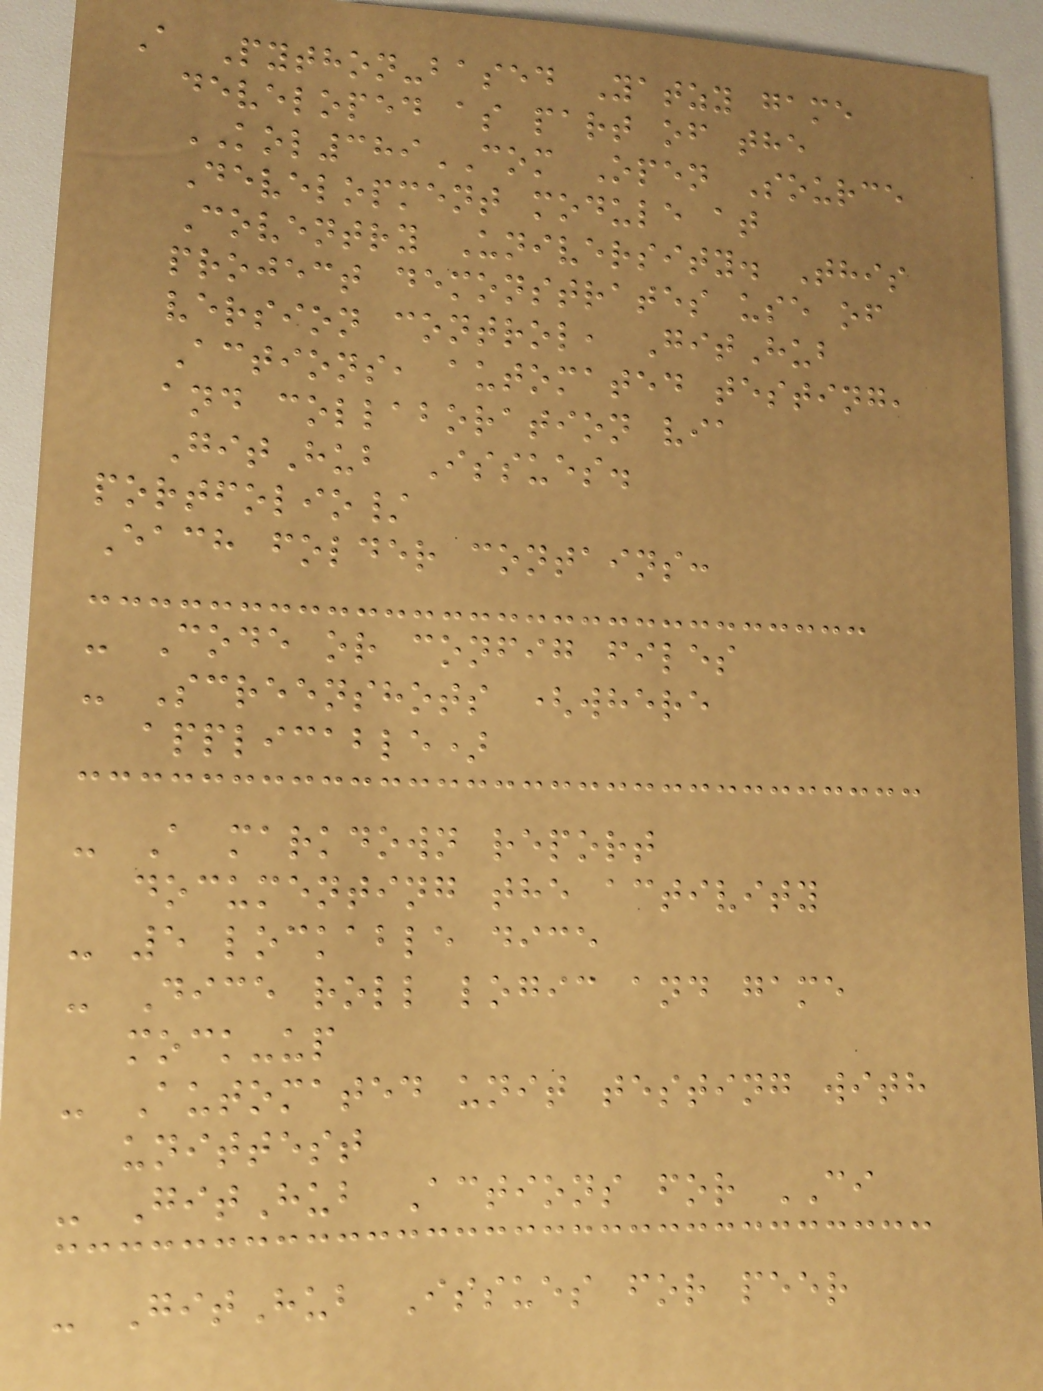A Python-based Yatzy game
developed as part of the
KOL389COM Open Source
Development module at
Coventry University. This
project demonstrates use of
version control, GitHub
Actions, automated testing,
and collaboration via
GitHub Issues.
portfolio/
Each folder contains:
- Code or config files
- Screenshots (where
applicable)
- A markdown report
documenting the activity
- 5 lockable dice
- Dice roll logic and game
mock-up
- Automated unit testing with
unittest
- GitHub Actions for CI
- GitHub Issues for peer
